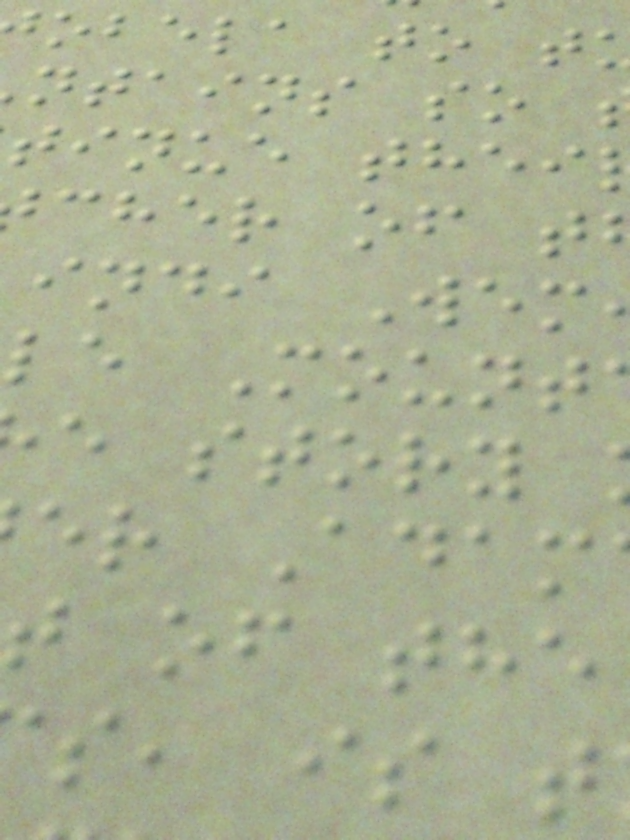obela to t
ntains so
tinue thei
cher of t
indi Wem
le Mount
e story
er Adam
t of the
s, is t
